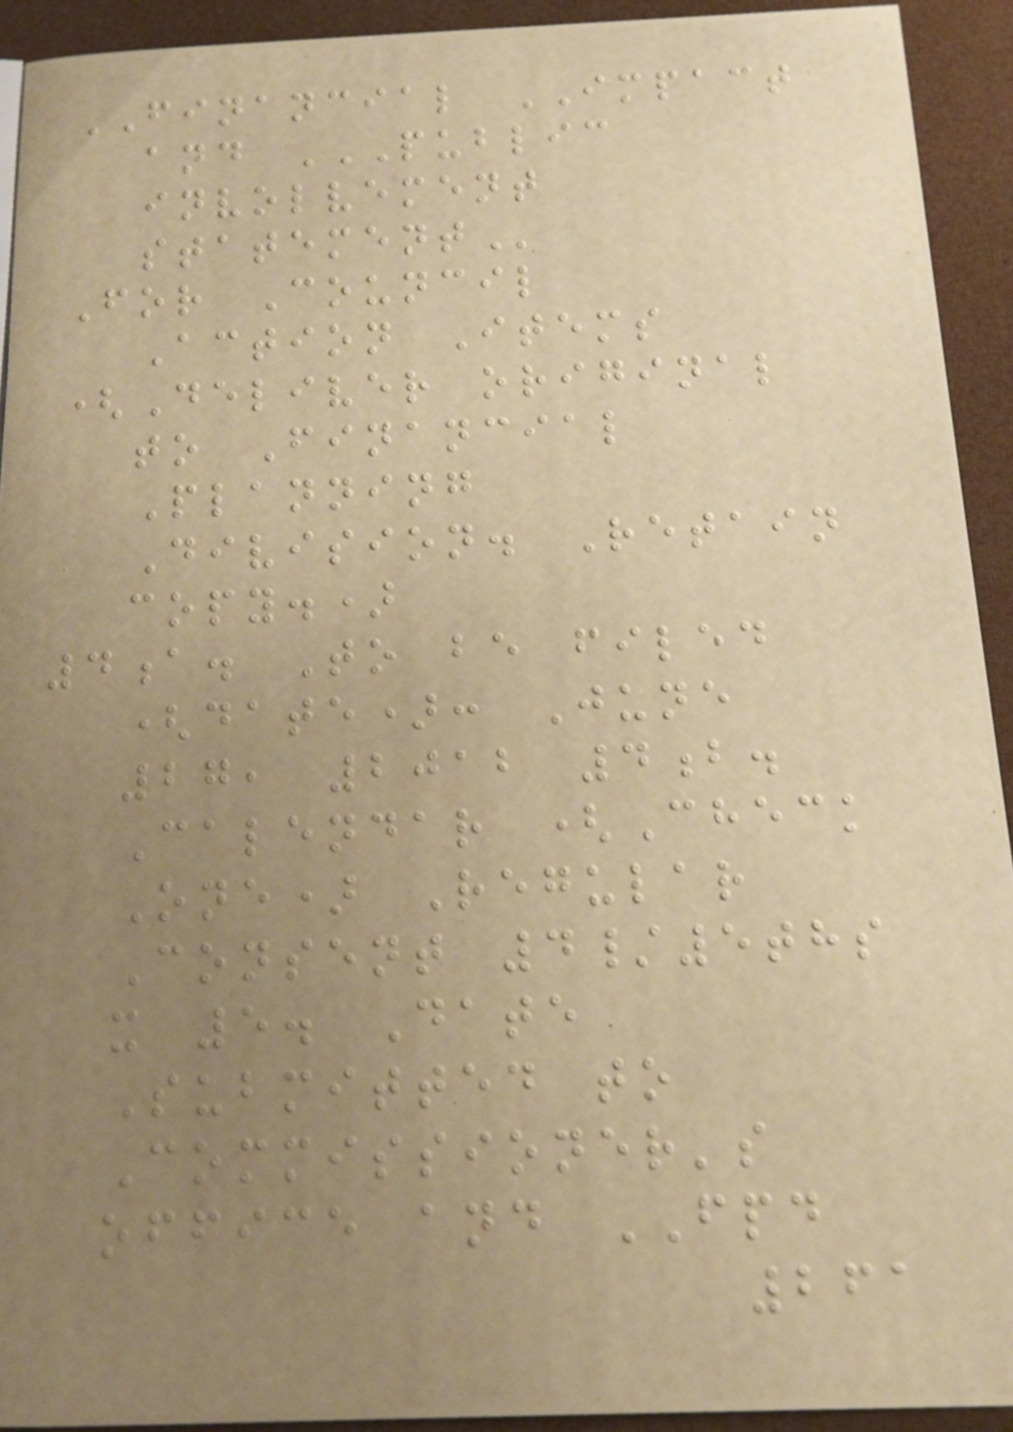FINANCIAL IMPACT
and PUBLIC
INVOLVEMENT
STATEMENT
For Council
Action Items
(Deliver original
to Financial
Planning
Division. Retain
copy.)
4a. To be filed
(date): June
27, 2012 4b.
Calendar (Check
One) Regular
Consent 4/5ths
x 5. Date
Submitted to
Commissioner's
office and FPD
261
